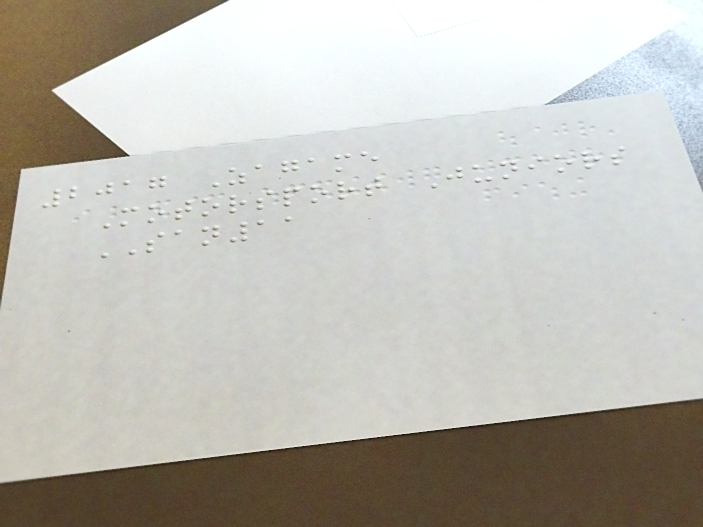2017 Zagame
Motorsport Juniors
SAN11
